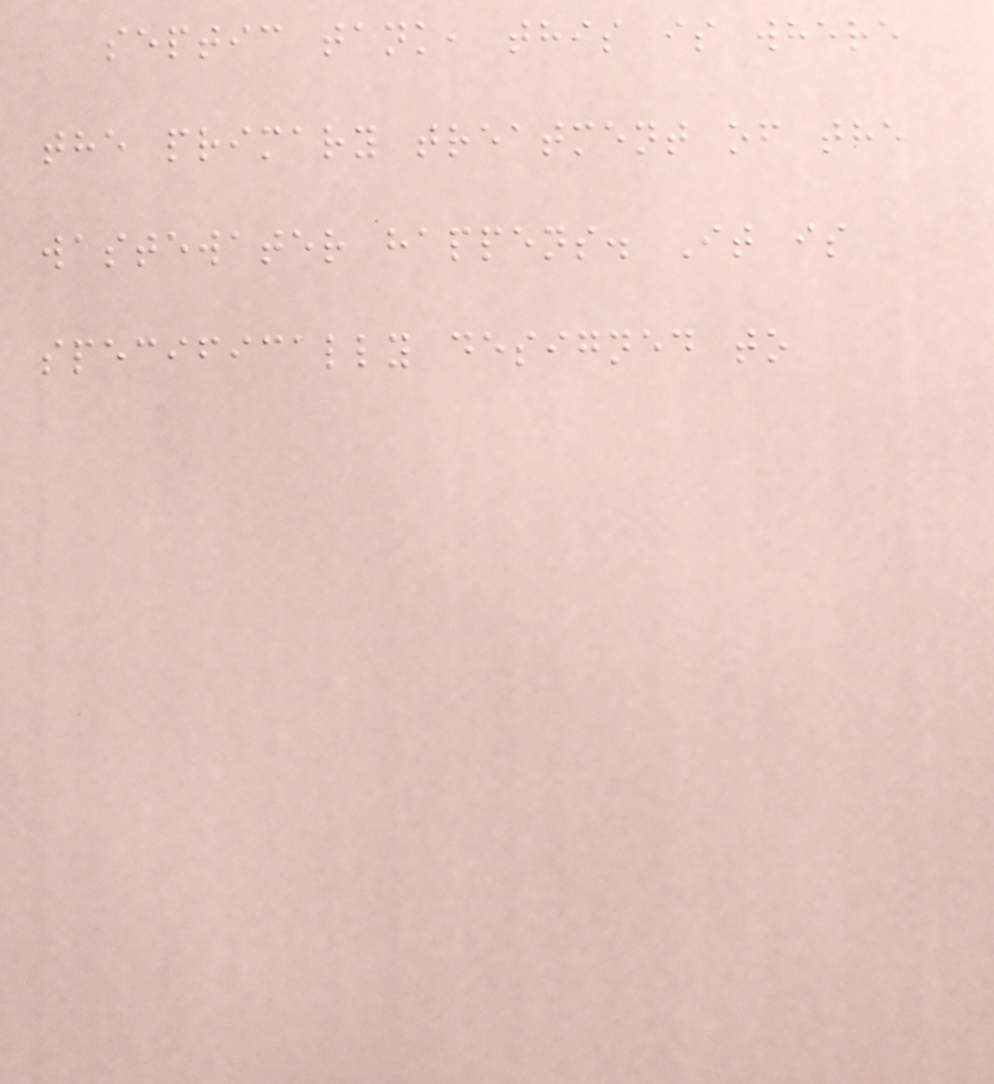septic tank, this is where
the primary treatment of the
wastewater happens. It is
specifically designed to
